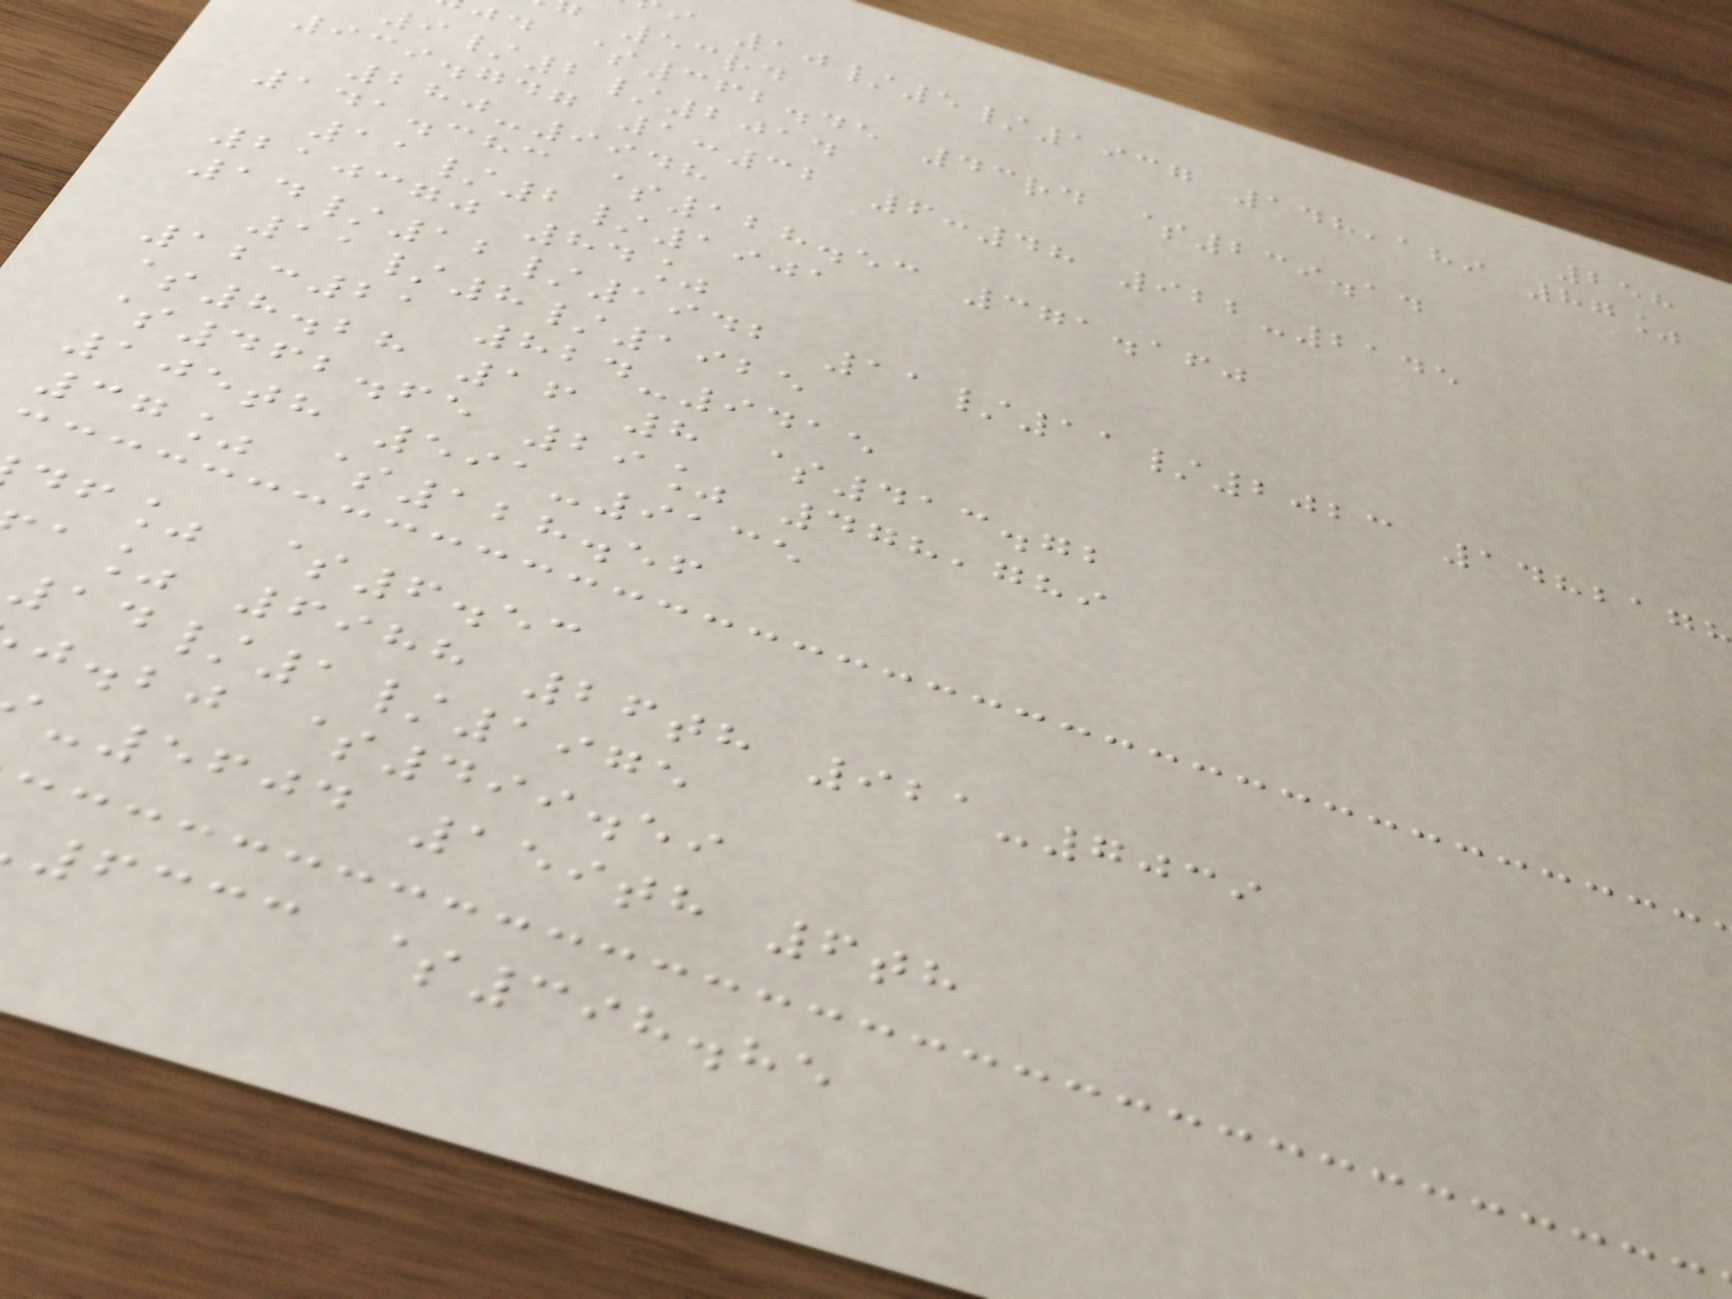258
i 10/5/1937 148,189 87%
53rd
jd $362.45 43rd $239.14
9/2/2014
939.747 1:32 6:48 922-2145
280-9948
141.383 $128.53 371.160
11/2/1901
210370 84%
14/12/1942 11/11/2023 148217
11/8/1925
12:21 824-9415
$8.28 16 8 $413.72
$462.65 29% 478,789
105th 591-9135
37% $128.56
df% $6.53
a% 6988 26th 921-7039
14/1/1975
j.bj $499.59
-5604 159th 6th
6333 $398.85
